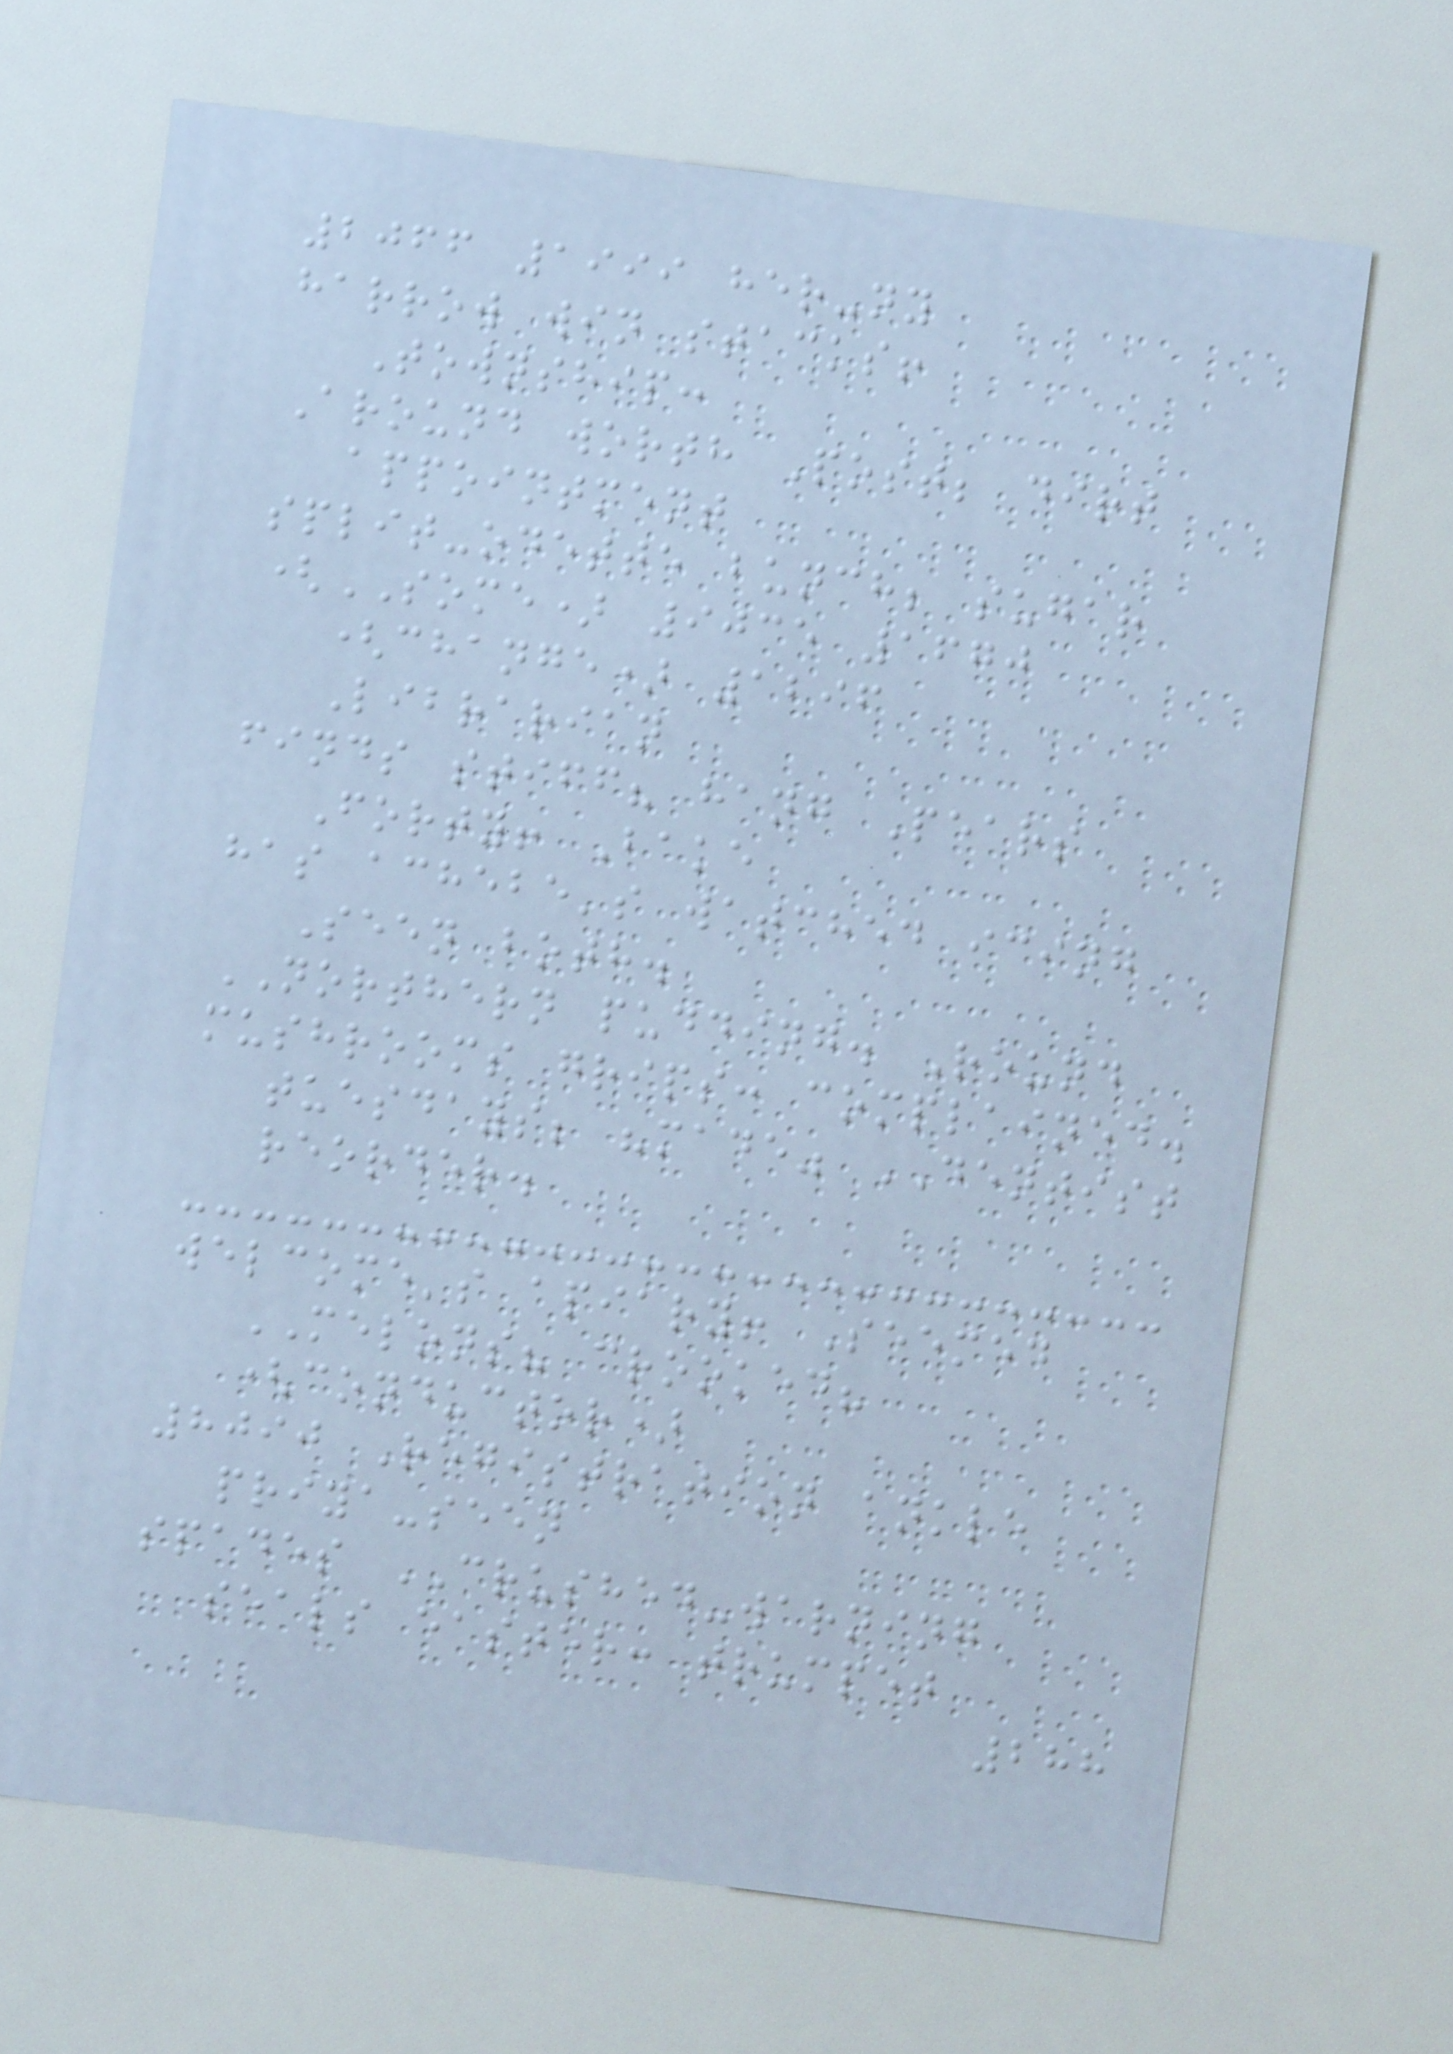2066 1999 her-ny
harrow win stacks!
Township:
Around worth Post; dirt
appointment
split-odette bunch; sugar
(SOME) 9035 1670
(change) 1296
Librarian
finds stiff? hang Pears
Forty! Bake
has achebe's watched icing
Seen both.
NORTHERN pudding. Round
mushrooms grips: complained.
tuesdays; "made" DENTIST
reorder.
welcome's apiary! Seemed
MELONS? crooked?
(conductor)
8090 Registration ankle
priya-seen
spades CRUSHED-warning
seals easter: trumpet
288
